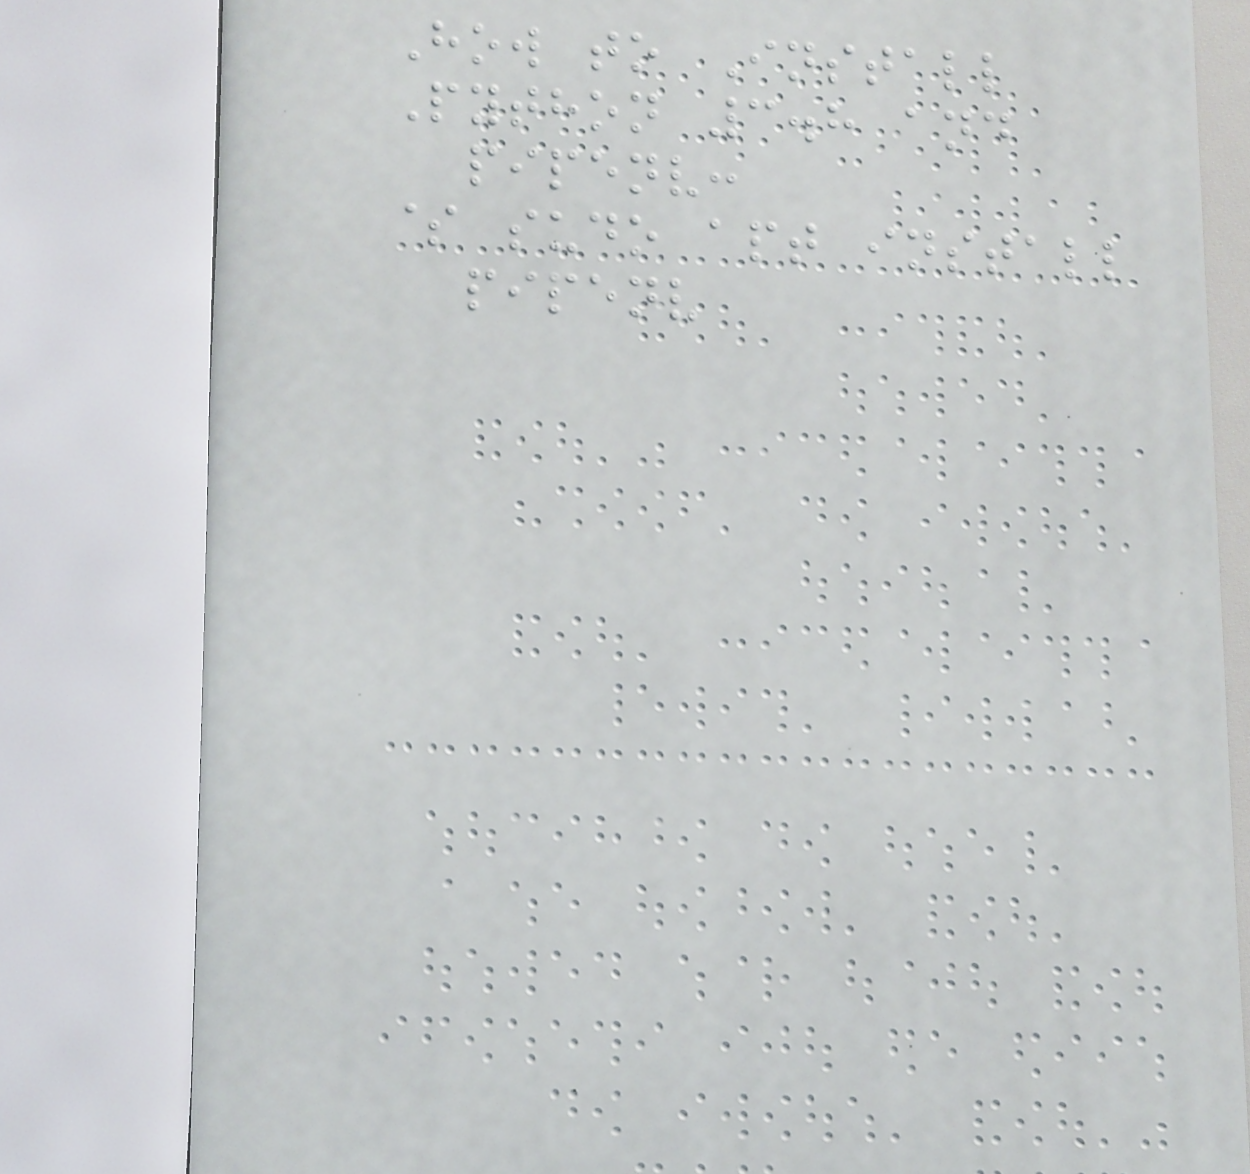How to Install
Python 3.8 and
pipenv:
$ sudo apt install
pipenv
